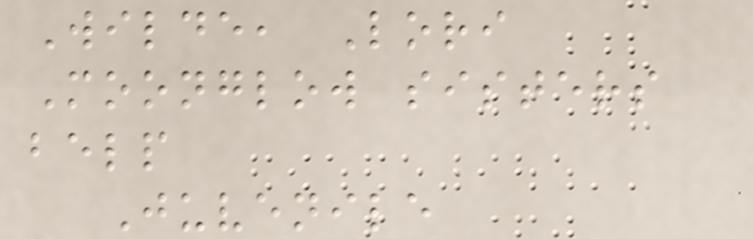Wilde, Lori
Moonglow sisters
belp
Juvenile
